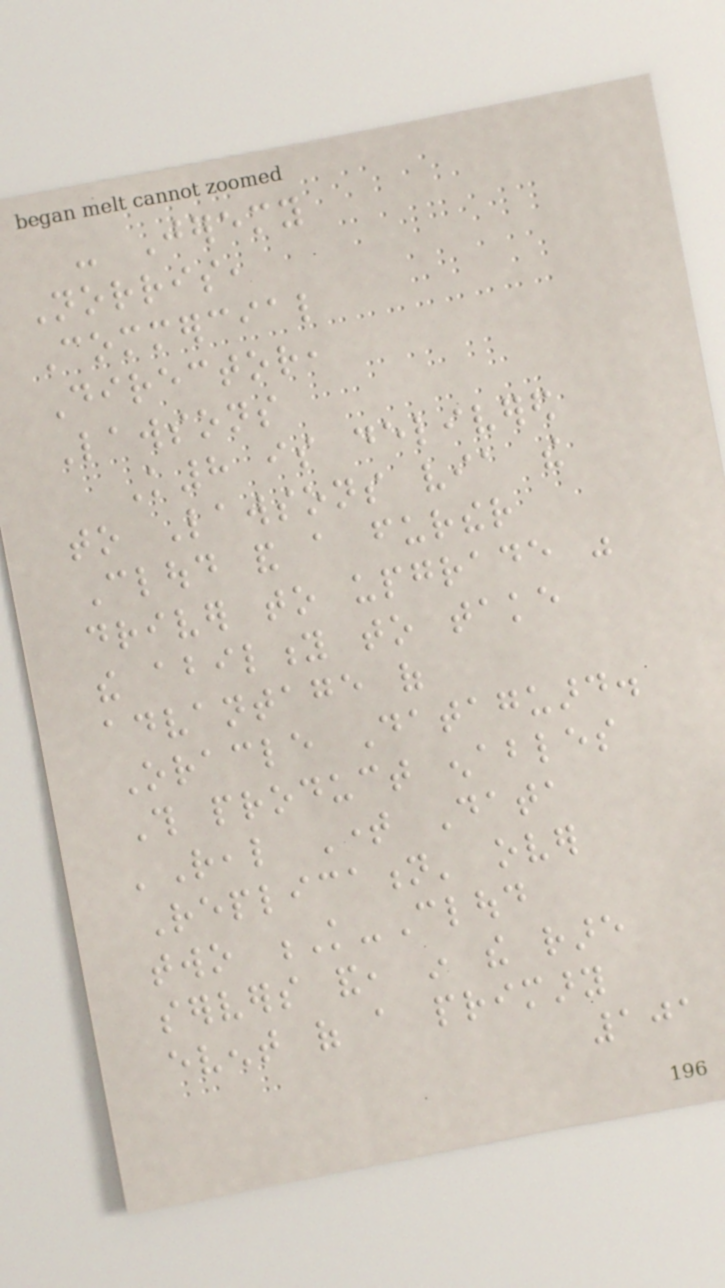- Jeremy
Norris,
Commercial
Director,
Lawsons
K8 is delivered
to Lawsons via the
Cloud and a further
driver to upgrade was
the ability to take
advantage of
Oracle Dataguard.
This product enables
'Real Time Data
Replication' over
two K-Cloud
servers and, in the rare
event of a primary
101
